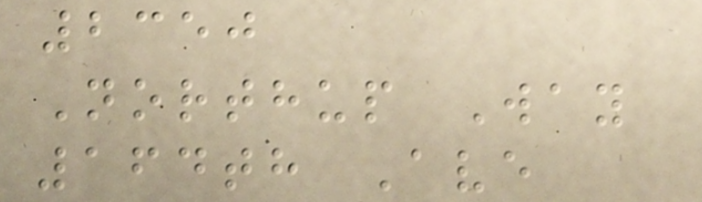2350
Northup Way
164th Ave
